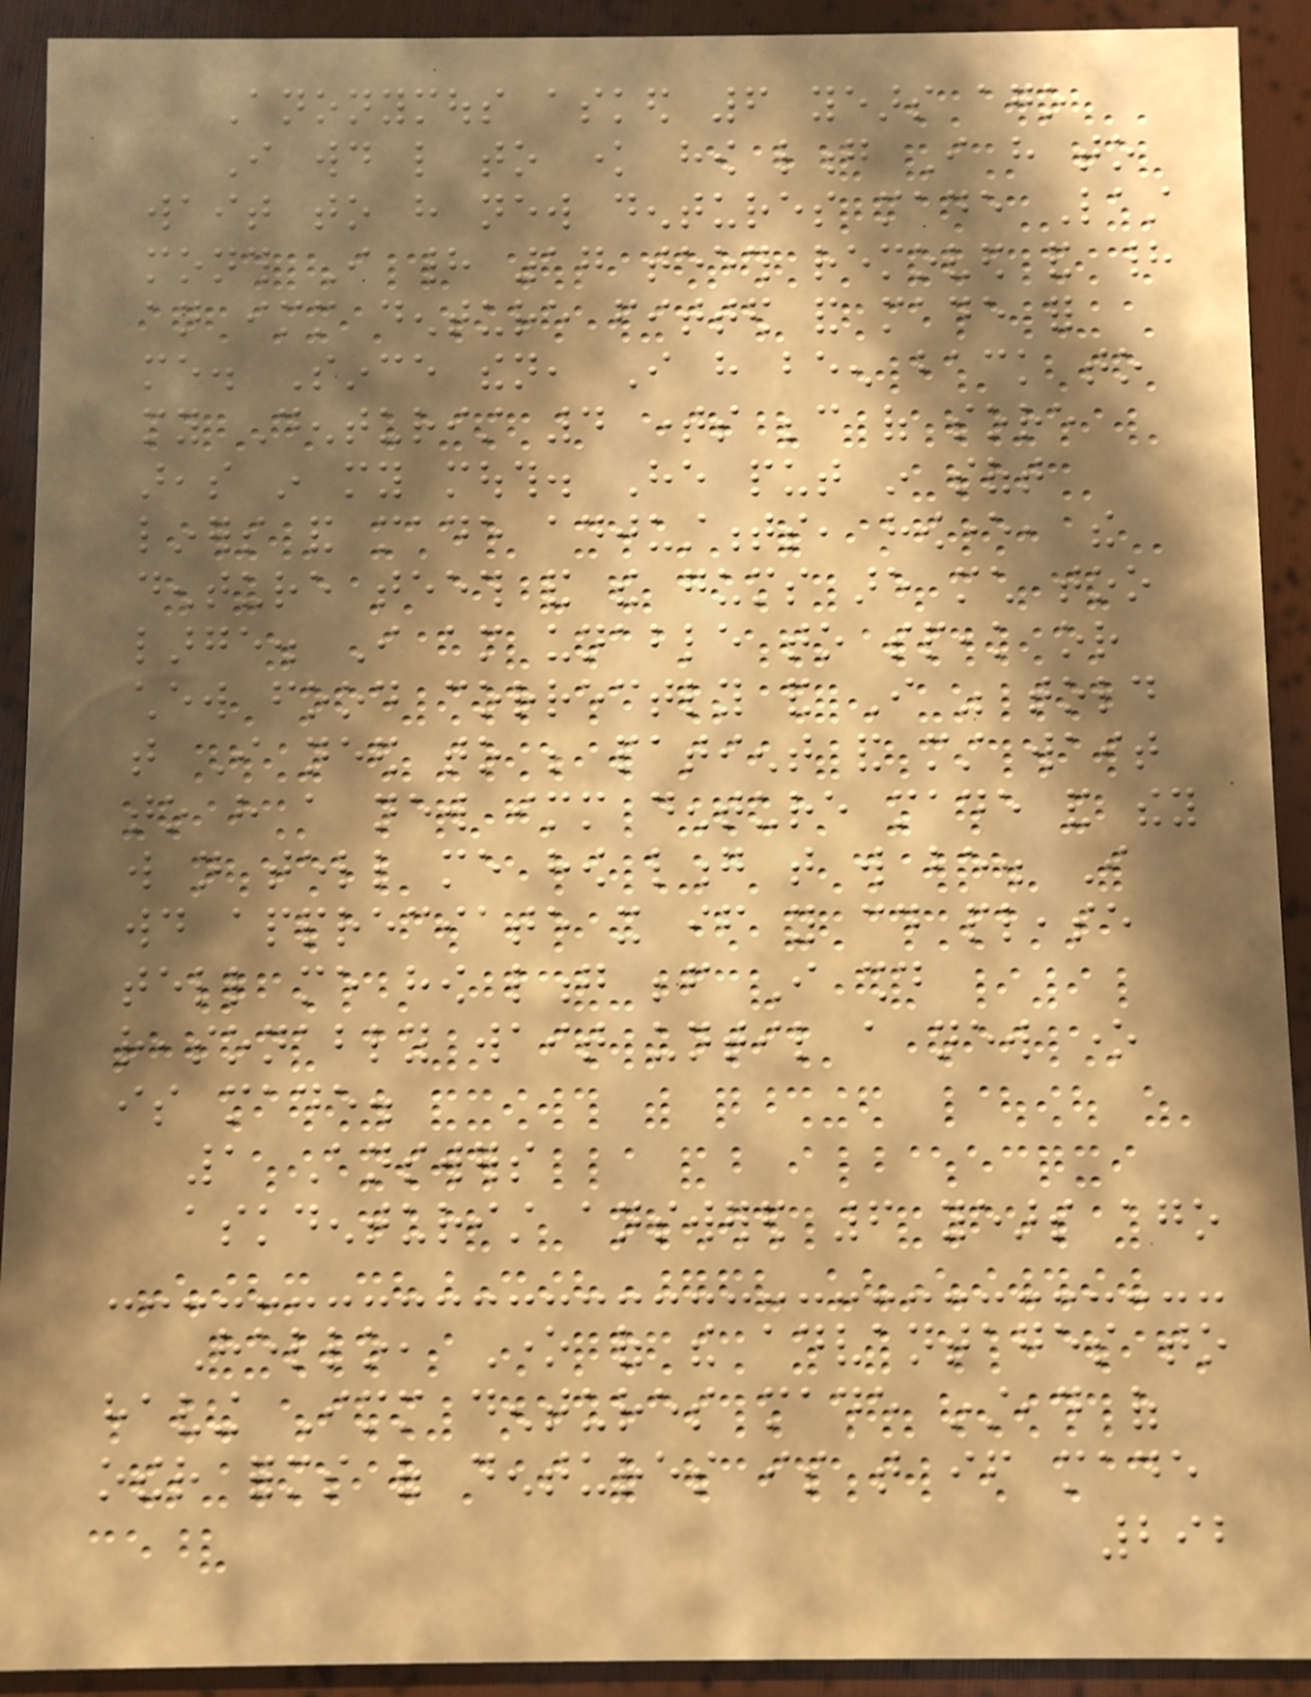Anonymous asked 6 years ago
I would like to know how long I have to
wait to have new dentures made Last
month I had 17 teeth removed and had
an immediate denture fitted and made for
me. Since then, I have been back to
my Denturist 4 times because of sore
areas in my mouth. He put in soft
liners and made adjustments, however, the
denture teeth and the gums are much too
large. I am unable to speak or
chew food correctly and I was told
that I need to be patient and must wait
to have a new immediate denture made and they
will not tell me how long that will be. I
would appreciate it if you could please
tell me how long before I should
reasonably wait until a new one
is made.
1 Answers
askdenturist answered 6 years ago
Hello, One of the advantages to
having Immediate dentures made instead of
other forms of dentures is that if made
292
